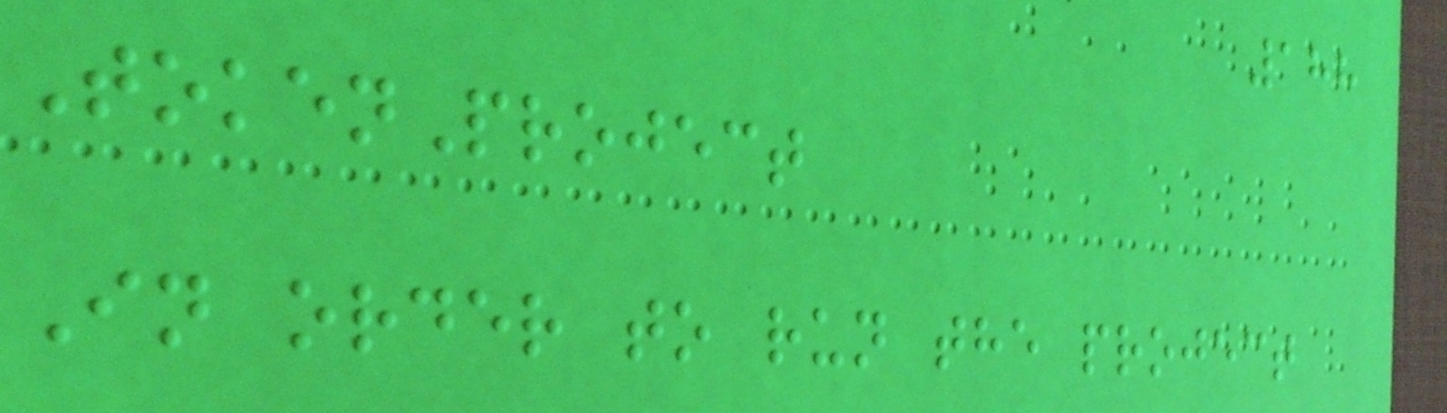188
TokenProject
In order to run the project
